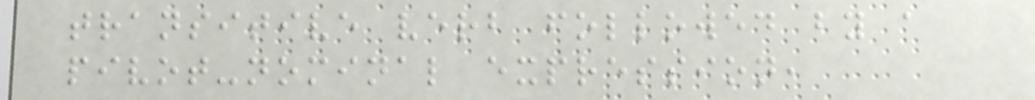transitive verb followed by a
pivot-nominal expression,
